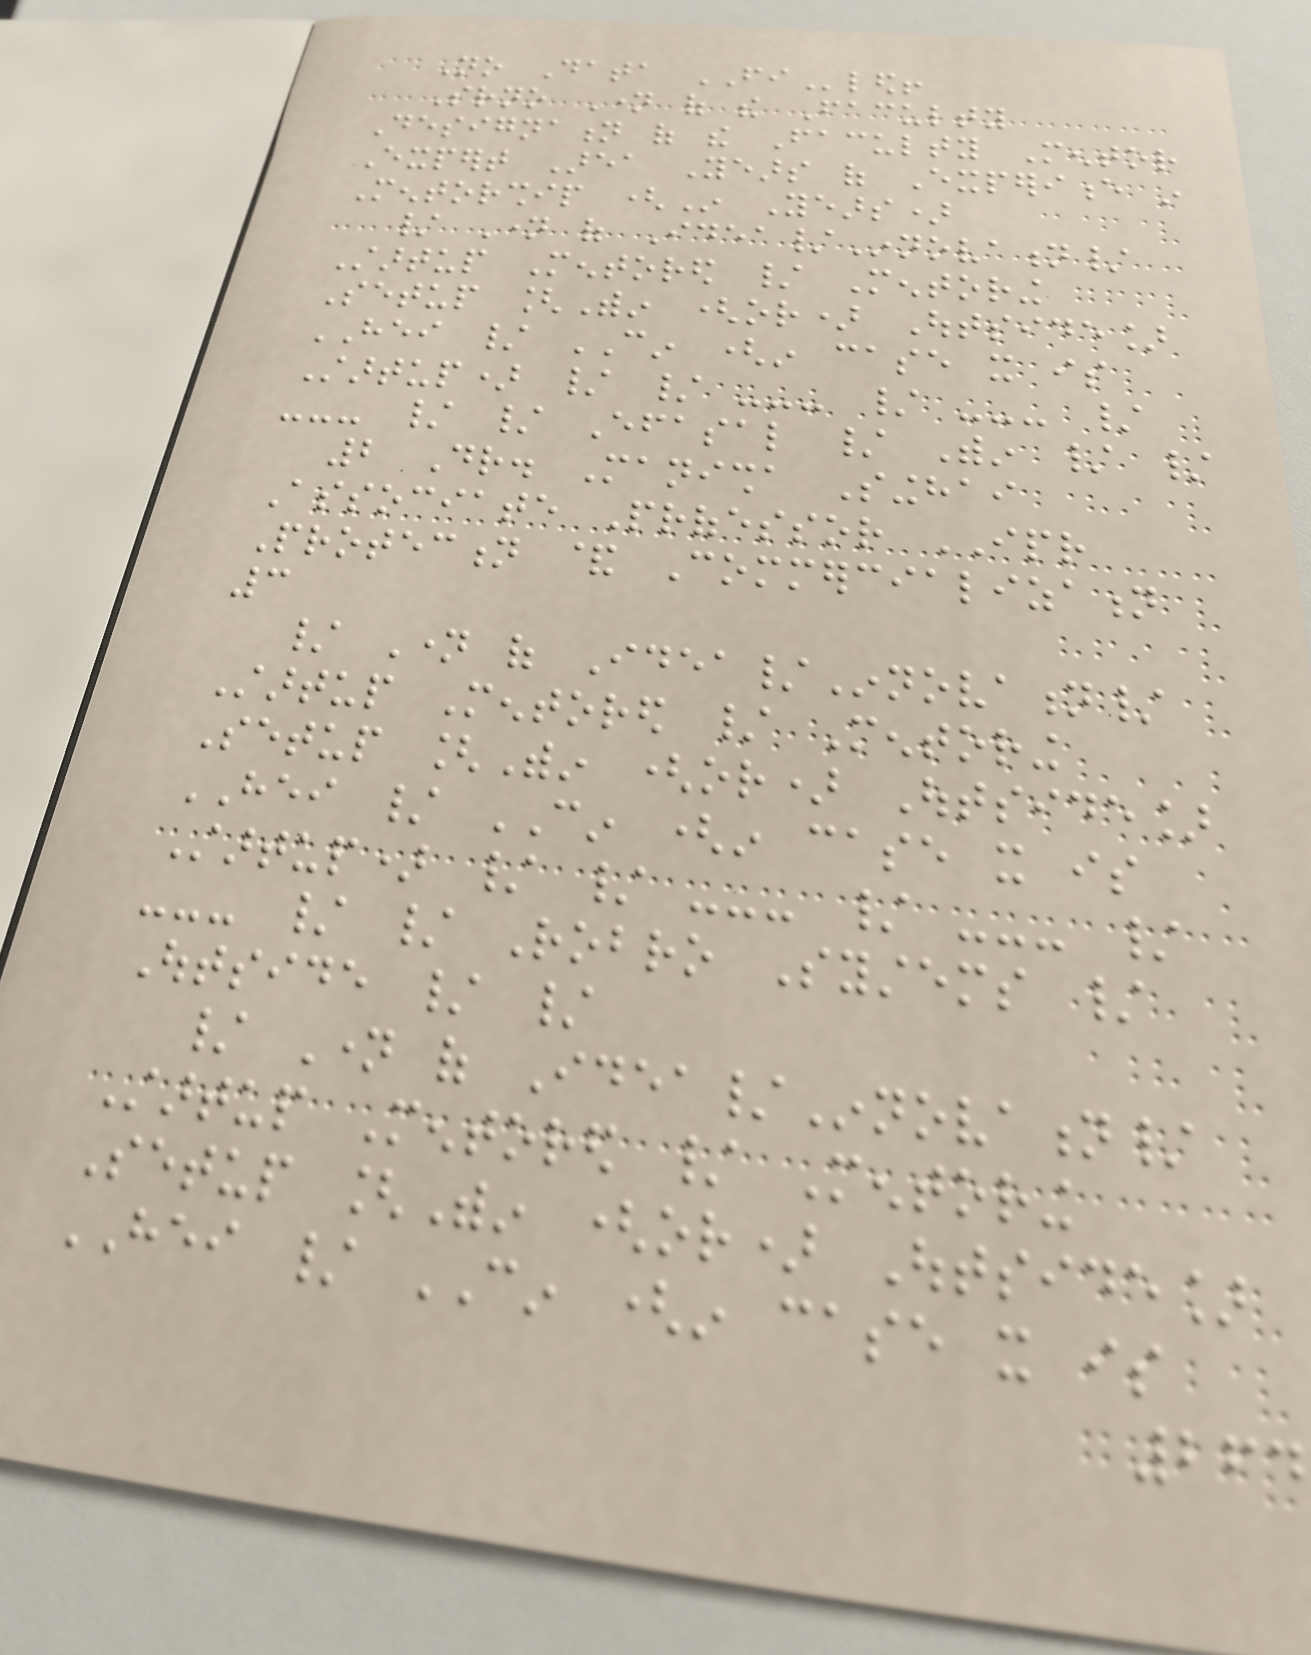No Data FIled!
Srno Name of the Faculty
Designation of the Faculty Mentor
Expert Area Years of Experience in
Mentorship (In Years)
/ Name of Idea/Innovation/
Startup Mentored / Mentoring
Setup [Within (or) Outside]
HEI / CIN (in case it is
Startup) / / --- / --- /
--- / / Efasal / Within / /
2 Dr. Manisha Singhai
Associate Professor IPR
Protection & Commercialization
3
/ Name of Idea/Innovation/
Startup Mentored / Mentoring
Setup [Within (or) Outside]
HEI / CIN (in case it is
Startup) / / --- / --- /
--- / / Robro Systems /
Outside / /
/ Name of Idea/Innovation/
Startup Mentored / Mentoring
Setup [Within (or) Outside]
HEI / CIN (in case it is
264
